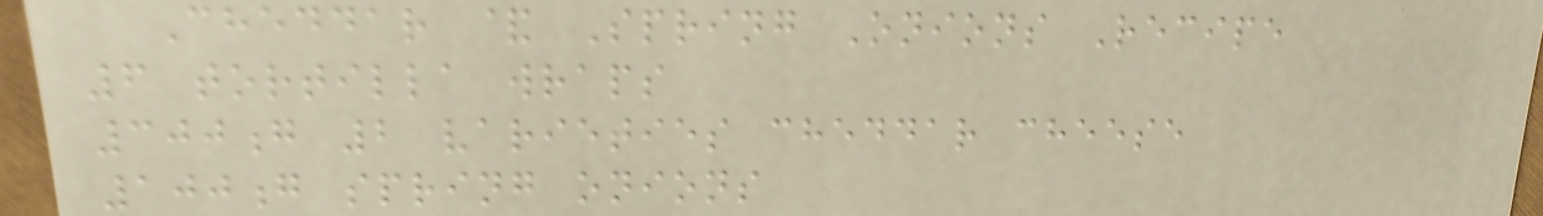Cheddar & Spring Onions Recipe
6 tortilla wraps
300g 2 varieties cheddar cheese
100g spring onions
